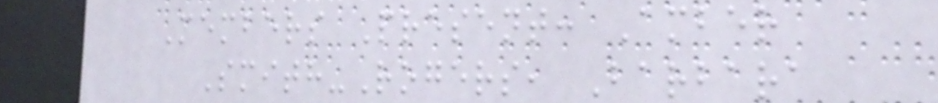Members Present: Amber
Smith-Rogers, Barbara
